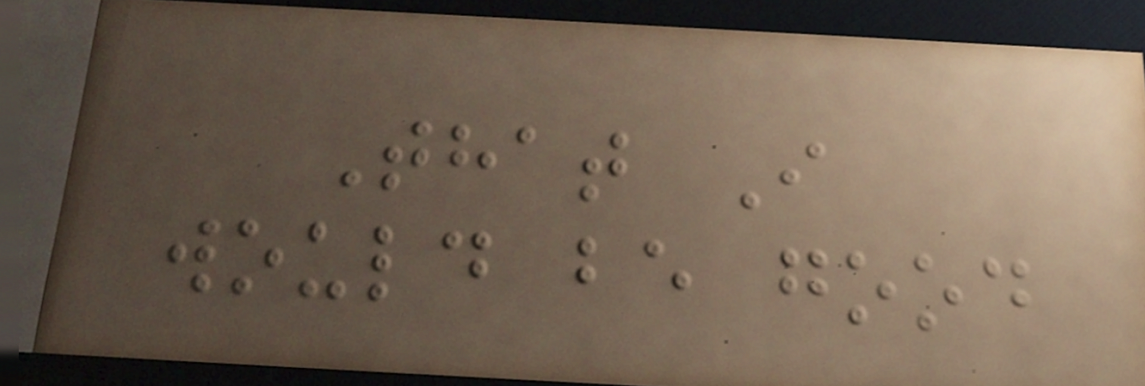That I
would be good
